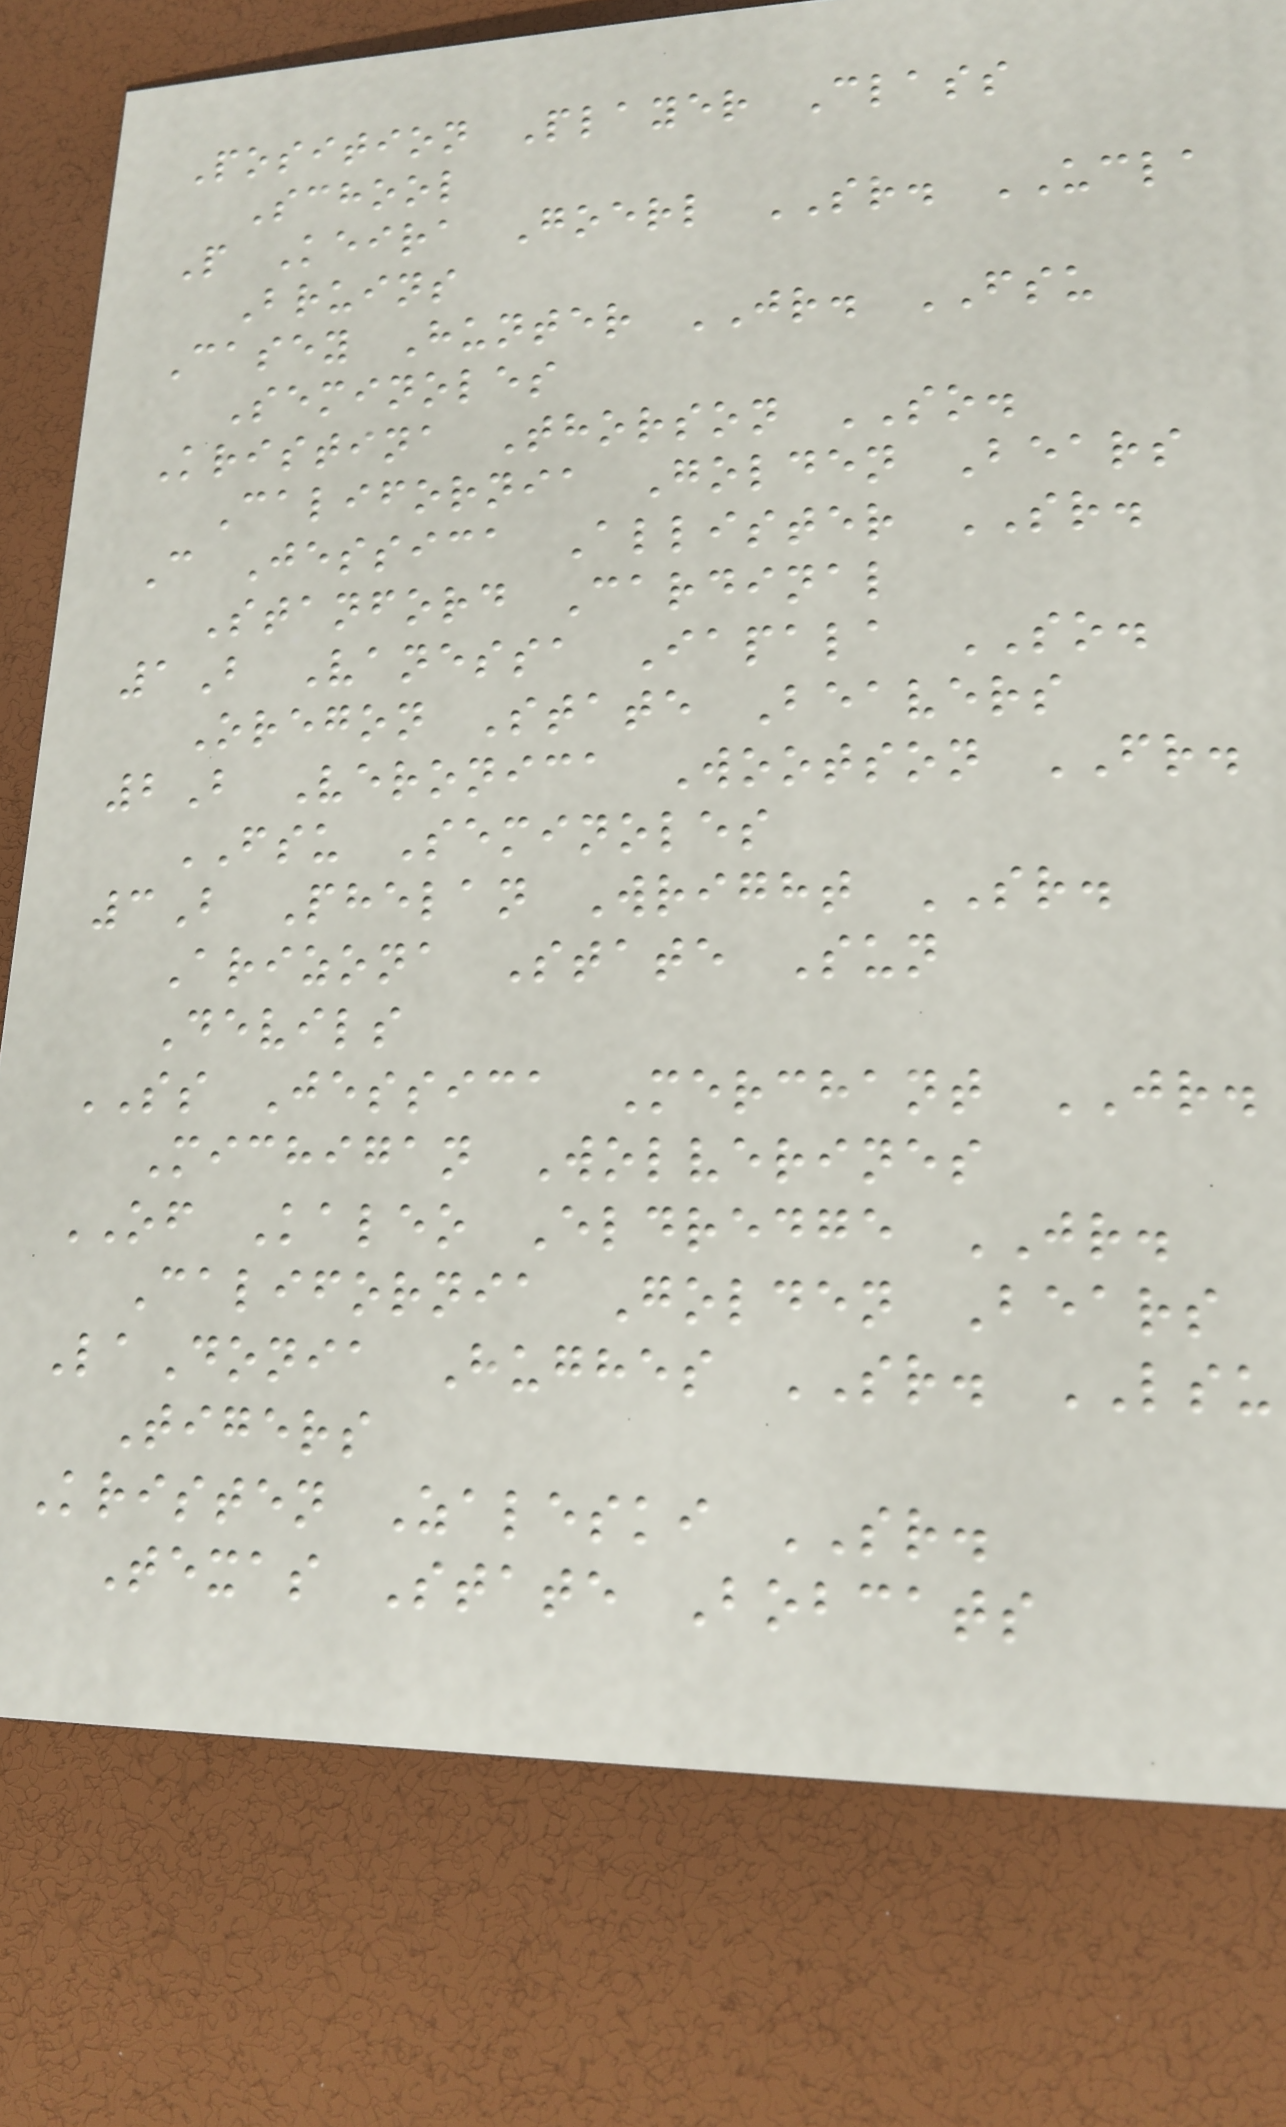Position Player Class
School
P Keira Goerl SR. UCLA
Bruins
Casey Hunter JR. FSU
Seminoles
Kristina Thorson SO.
California Golden Bears
C Jessica Allister SR.
Stanford Cardinal
1B Vanessa Iapala SO.
Oregon State Beavers
2B Veronica Wootson FR.
FSU Seminoles
3B Phelan Wright SR.
Arizona State Sun
Devils
SS Jessica Merchant JR.
Michigan Wolverines
OF Kaleo Eldredge JR.
California Golden Bears
LaDonia Hughes SR. LSU
Tigers
Kristen Zaleski SR.
Texas State Bobcats
